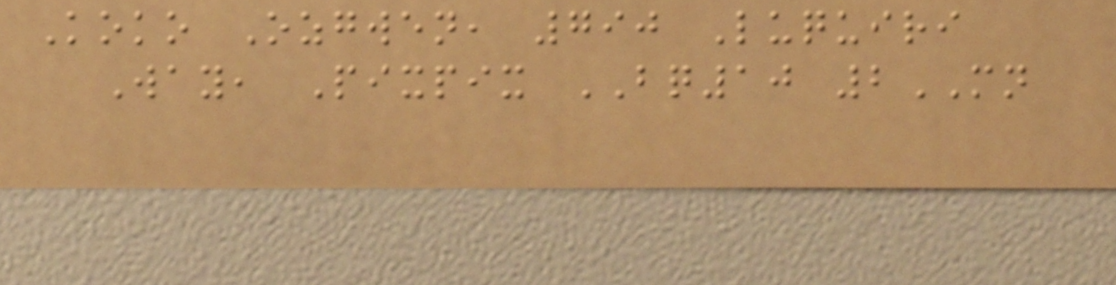Koko Ozgwen, 790 Luquiri
Way, Pixpix BQ10 2MN
